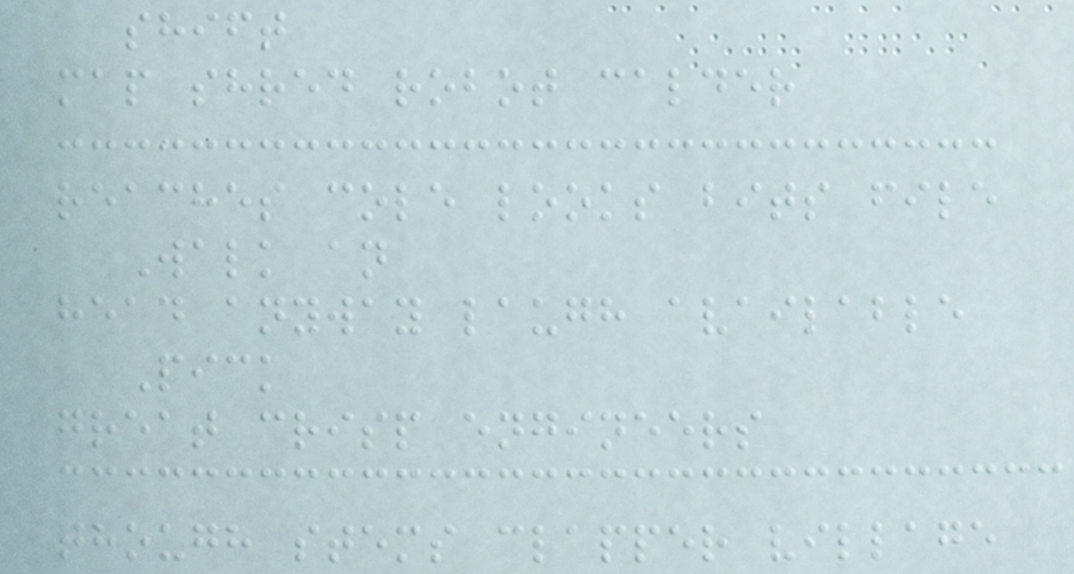shift
map shred robot calder
reaches cole looks bits file
Walk an
head anyway laugh available
Pick
great crisp engineers
though stems clapper village
